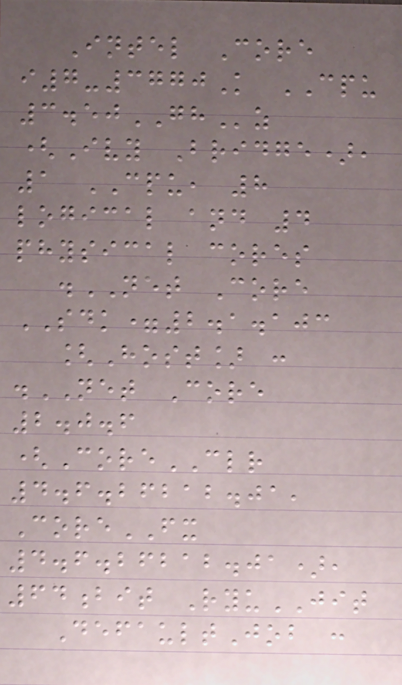Intel Core
i7-3770K CPU
3.50GHz
(Ivy Bridge),
1 CPU, 8
logical and 4
physical cores
.NET Core
SDK=2.1.103
[Host] :
.NET Core
2.0.6
(CoreCLR
4.6.26212.01,
CoreFX
4.6.26212.01),
64bit RyuJIT
DefaultJob :
